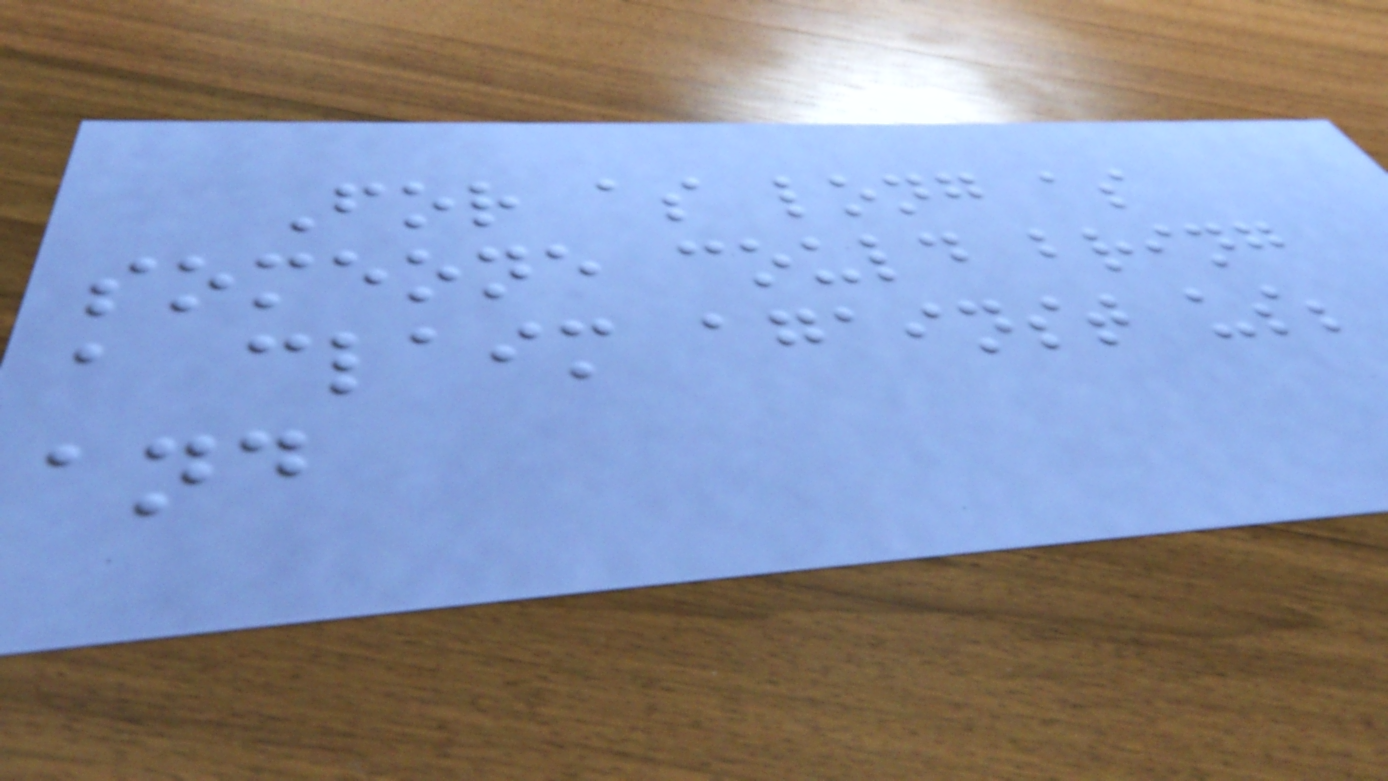For as long as
someone could bring
a claim against us;
and
